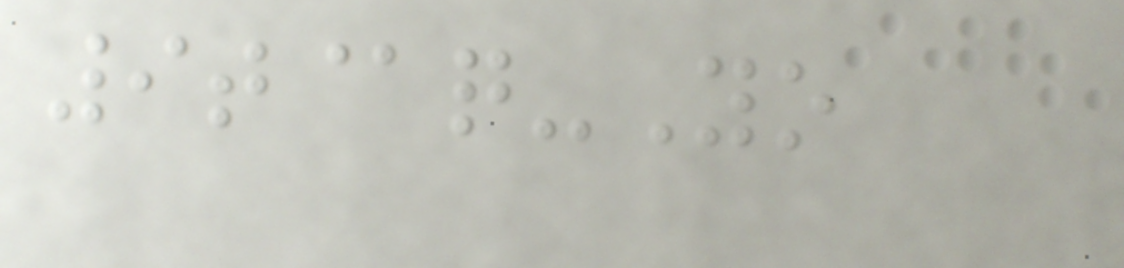9t@q-Yo
